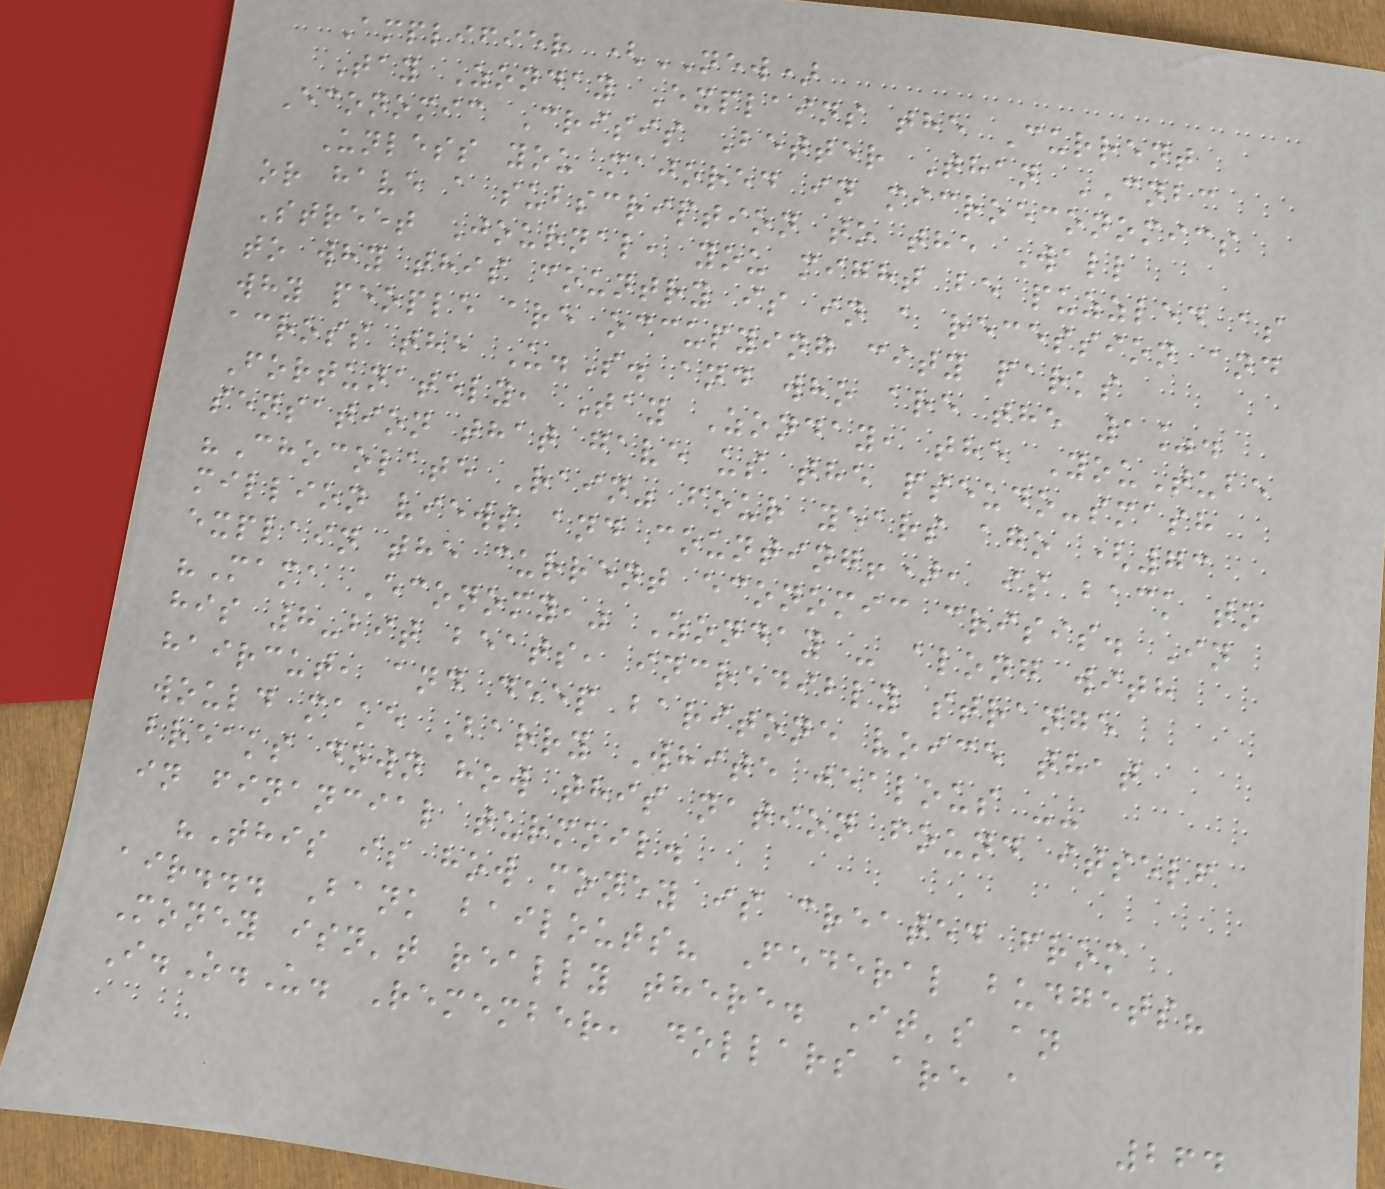Amplifier (NEW)
Tay Zonday Explains the Current
Economic Crisis Better Than CNBC
Unless you majored in microeconomics
or have a subscription to the Wall
Street Journal, you might be puzzled as
to why this country is in a recession and
why people are occupying city parks
across the U.S. and who are the 1%.
Fortunately, Tay Zonday, the YouTube
sensation that gave us the pseudo-smash
"Chocolate Rain" four years ago (73
million views and counting!), is back to
explain the current economic crisis. In
"Mama Economy," Zonday - along with
his 8-bit beats, incredibly strange
haircut, and deep baritone voice that
would make Barry White jealous --
breaks down how this nation found itself
in financial turmoil.
"This is how money is created from
air... Bank bailouts? Federal budgets?
Money isn't really there. It's an
I.O.U. Remember, dollars are a
264
